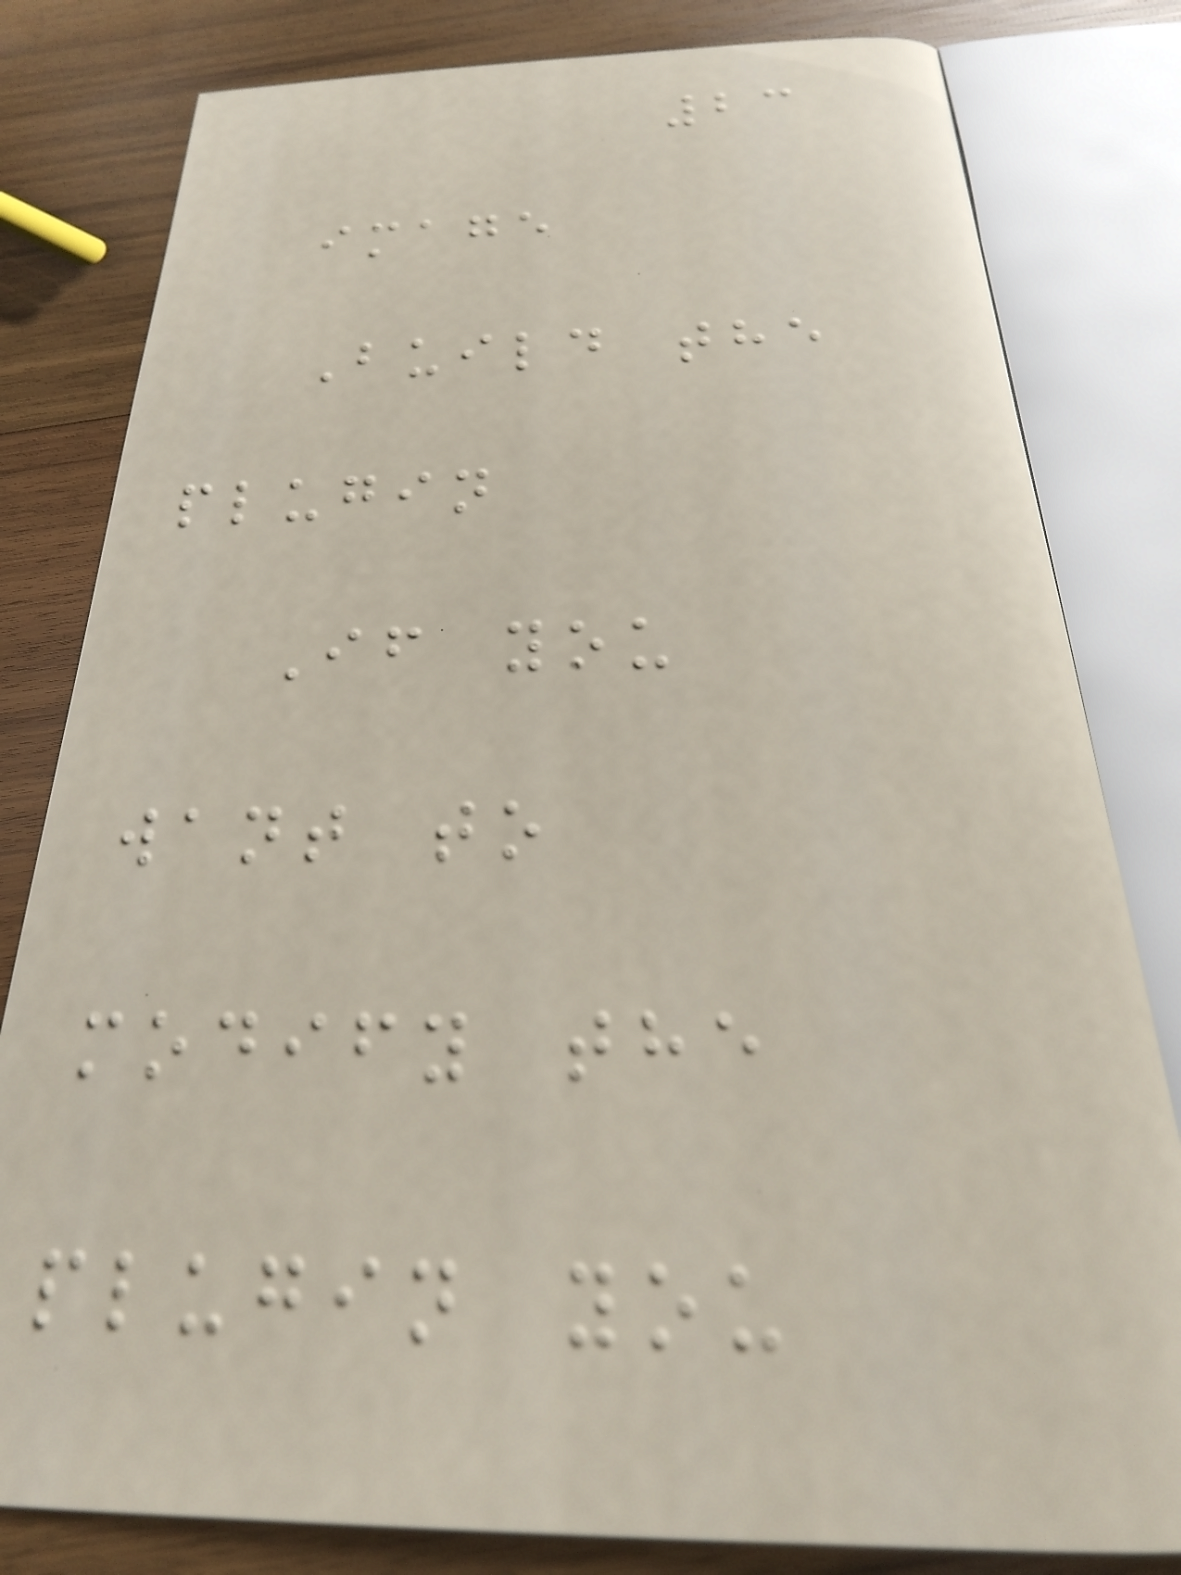23
image
Build the
plugin
If you
want to
modify the
plugin you
